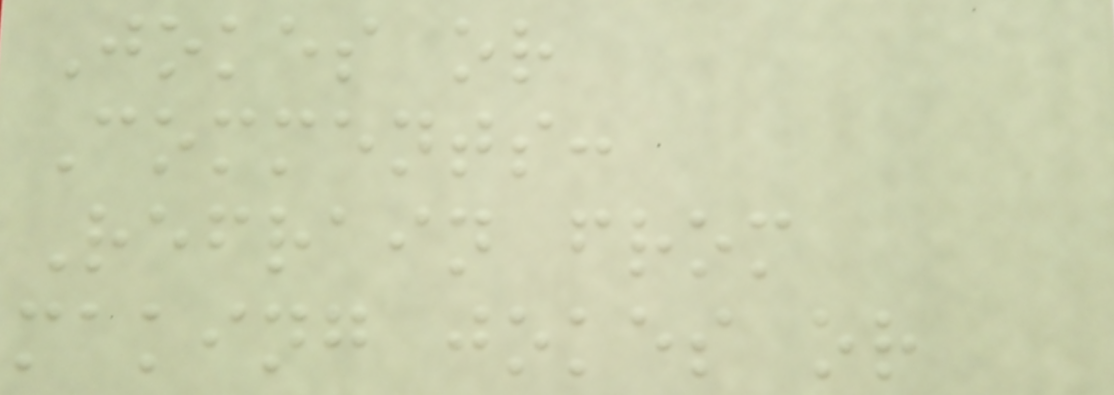Jokes or
Comments:
Refrain from
making jokes or
